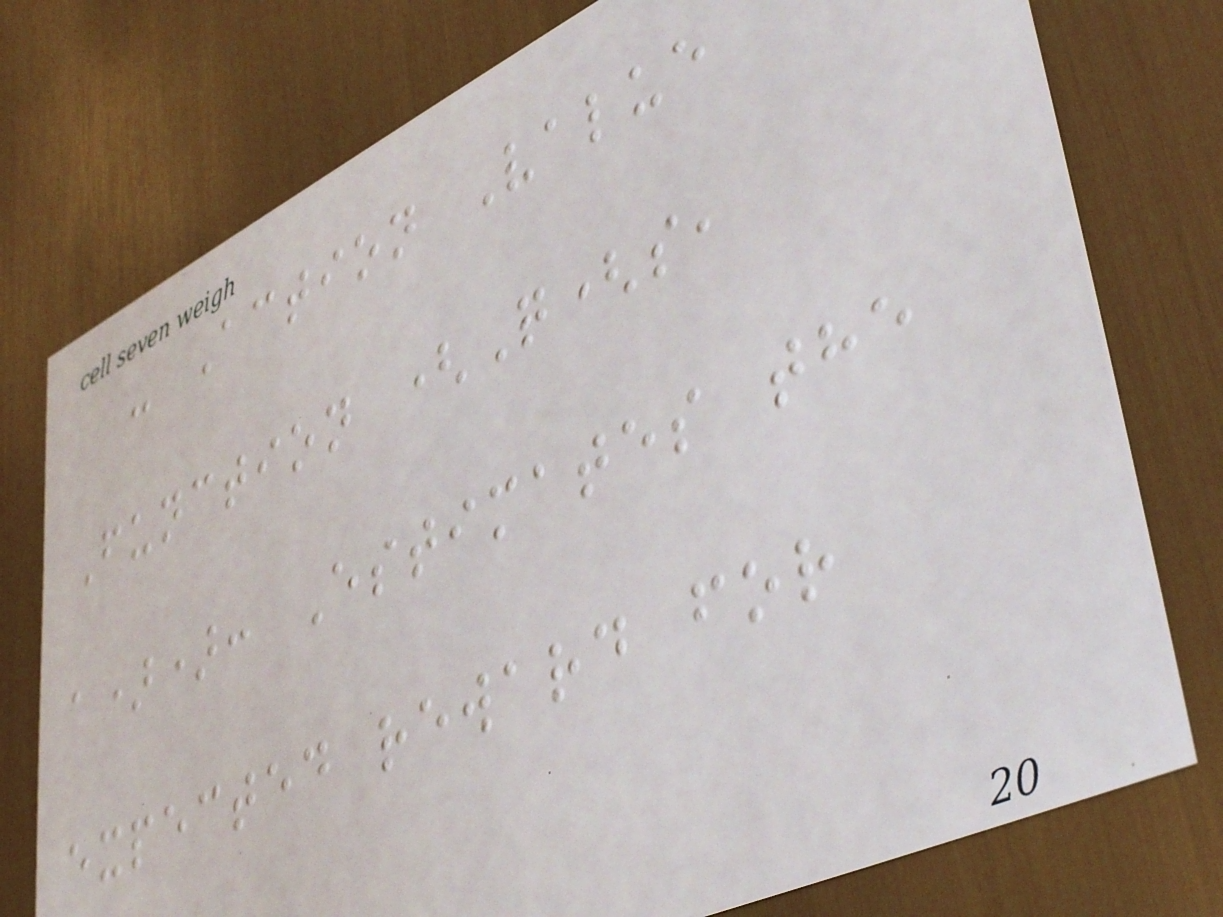- Action Value
Function (Q(s,
a)): Estimates the
expected reward for
